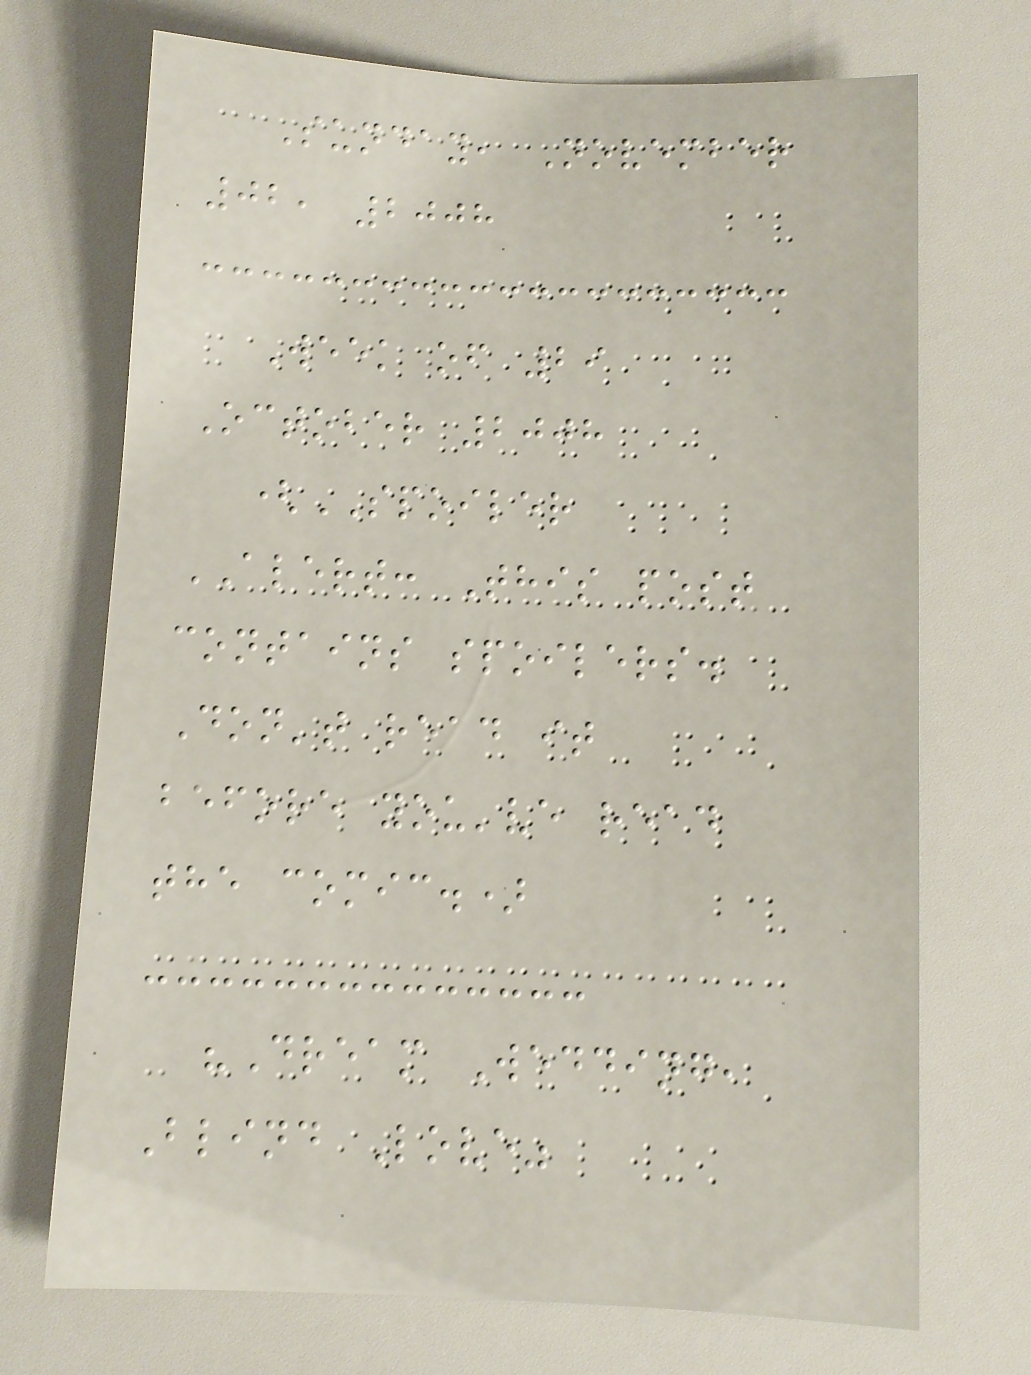Sunday, November
02, 2008
Week of 29
October 2008
(SPOILER
ALERT: This post
contains spoilers.
Don't read it
before you've read
the comic.)
"Dream Wedding,
Blind Love"
